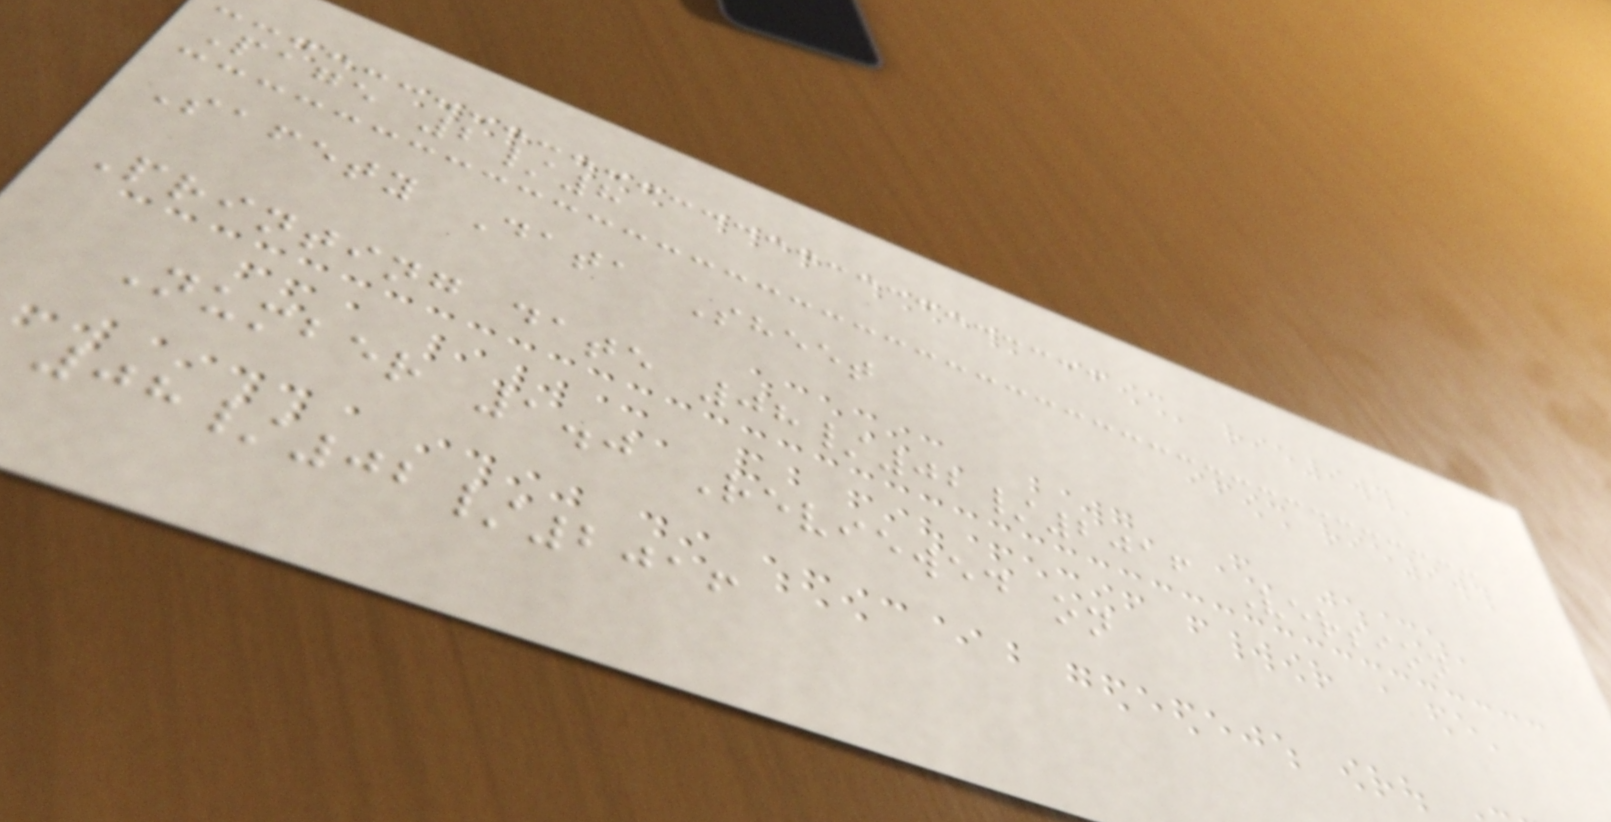Page 2/8
Safety Data Sheet
Printing date 08/02/2016 Version
Number 1.0 Reviewed on
08/02/2016
